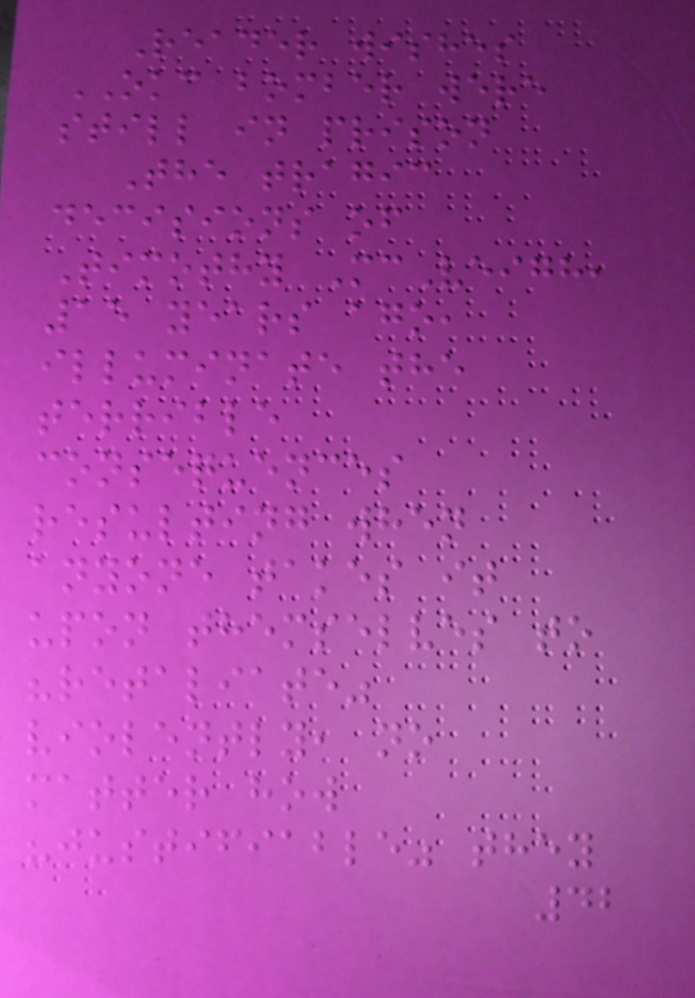Reader wishes
OKC bomber were
still in prison
The tragic
decisions of
Timothy McVeigh,
15 years ago,
illuminate the
terrible
consequences
resulting when
anyone takes it
upon themselves to
"retaliate"
violently, no
matter how
"justifiable" they
42
